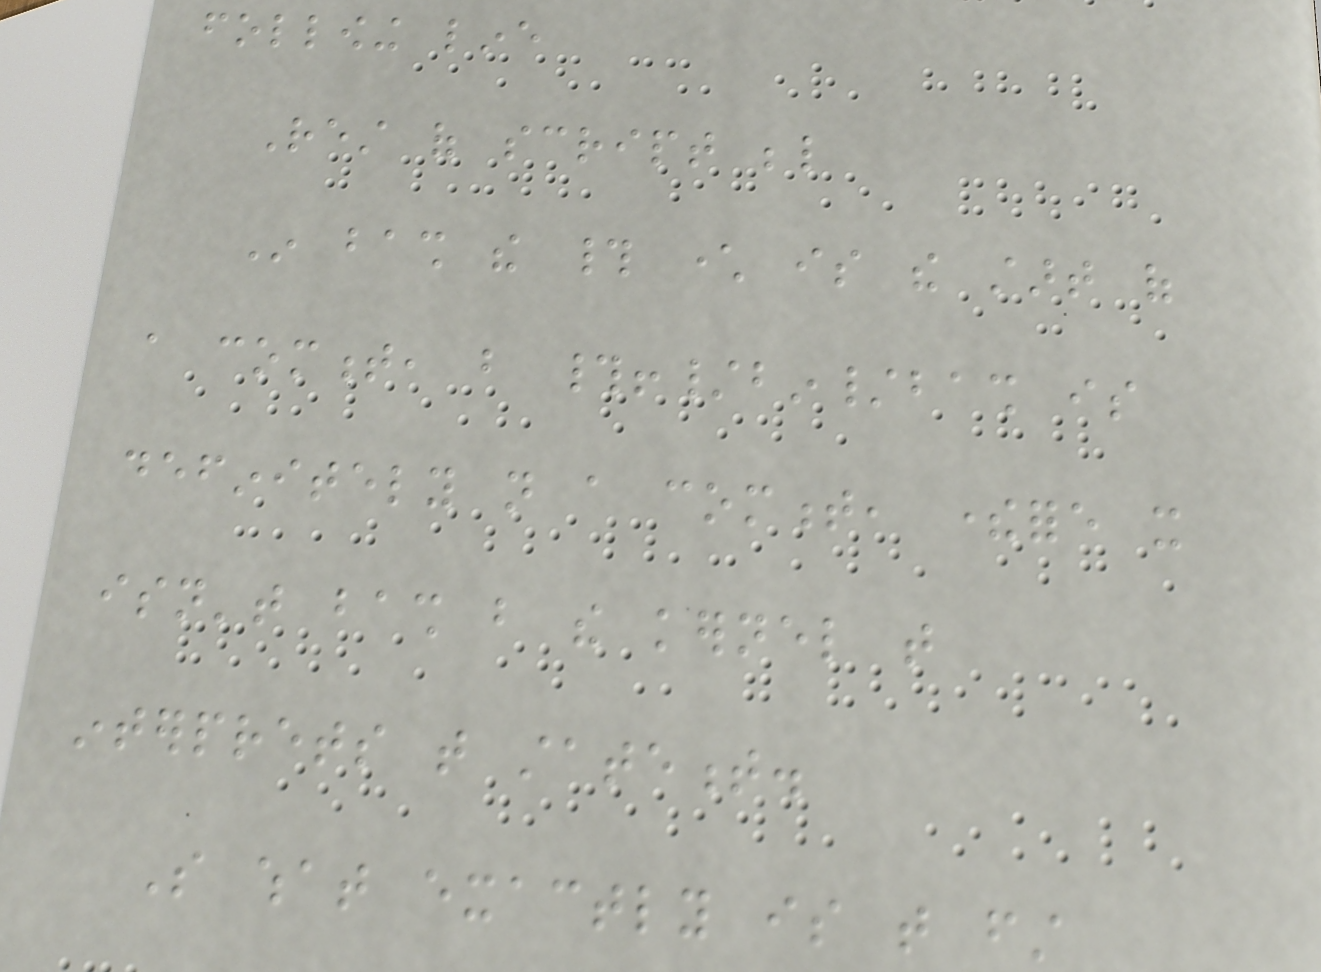following line
Rest of script below
In bash the # character is the start of
a comment, but #!/bin/bash is
definitely not a comment, therefore it
isn't bash but the kernel that
interprets that statement.
So what exactly is that first
